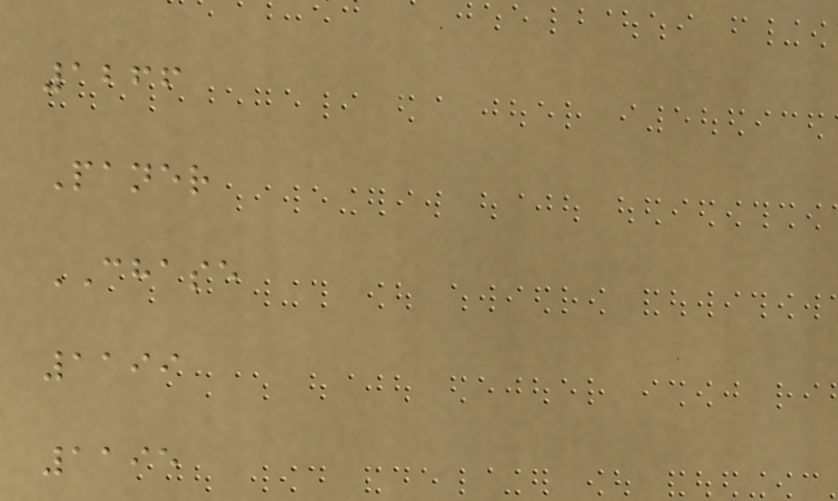1266
Paner
CHASE
1199
1195
